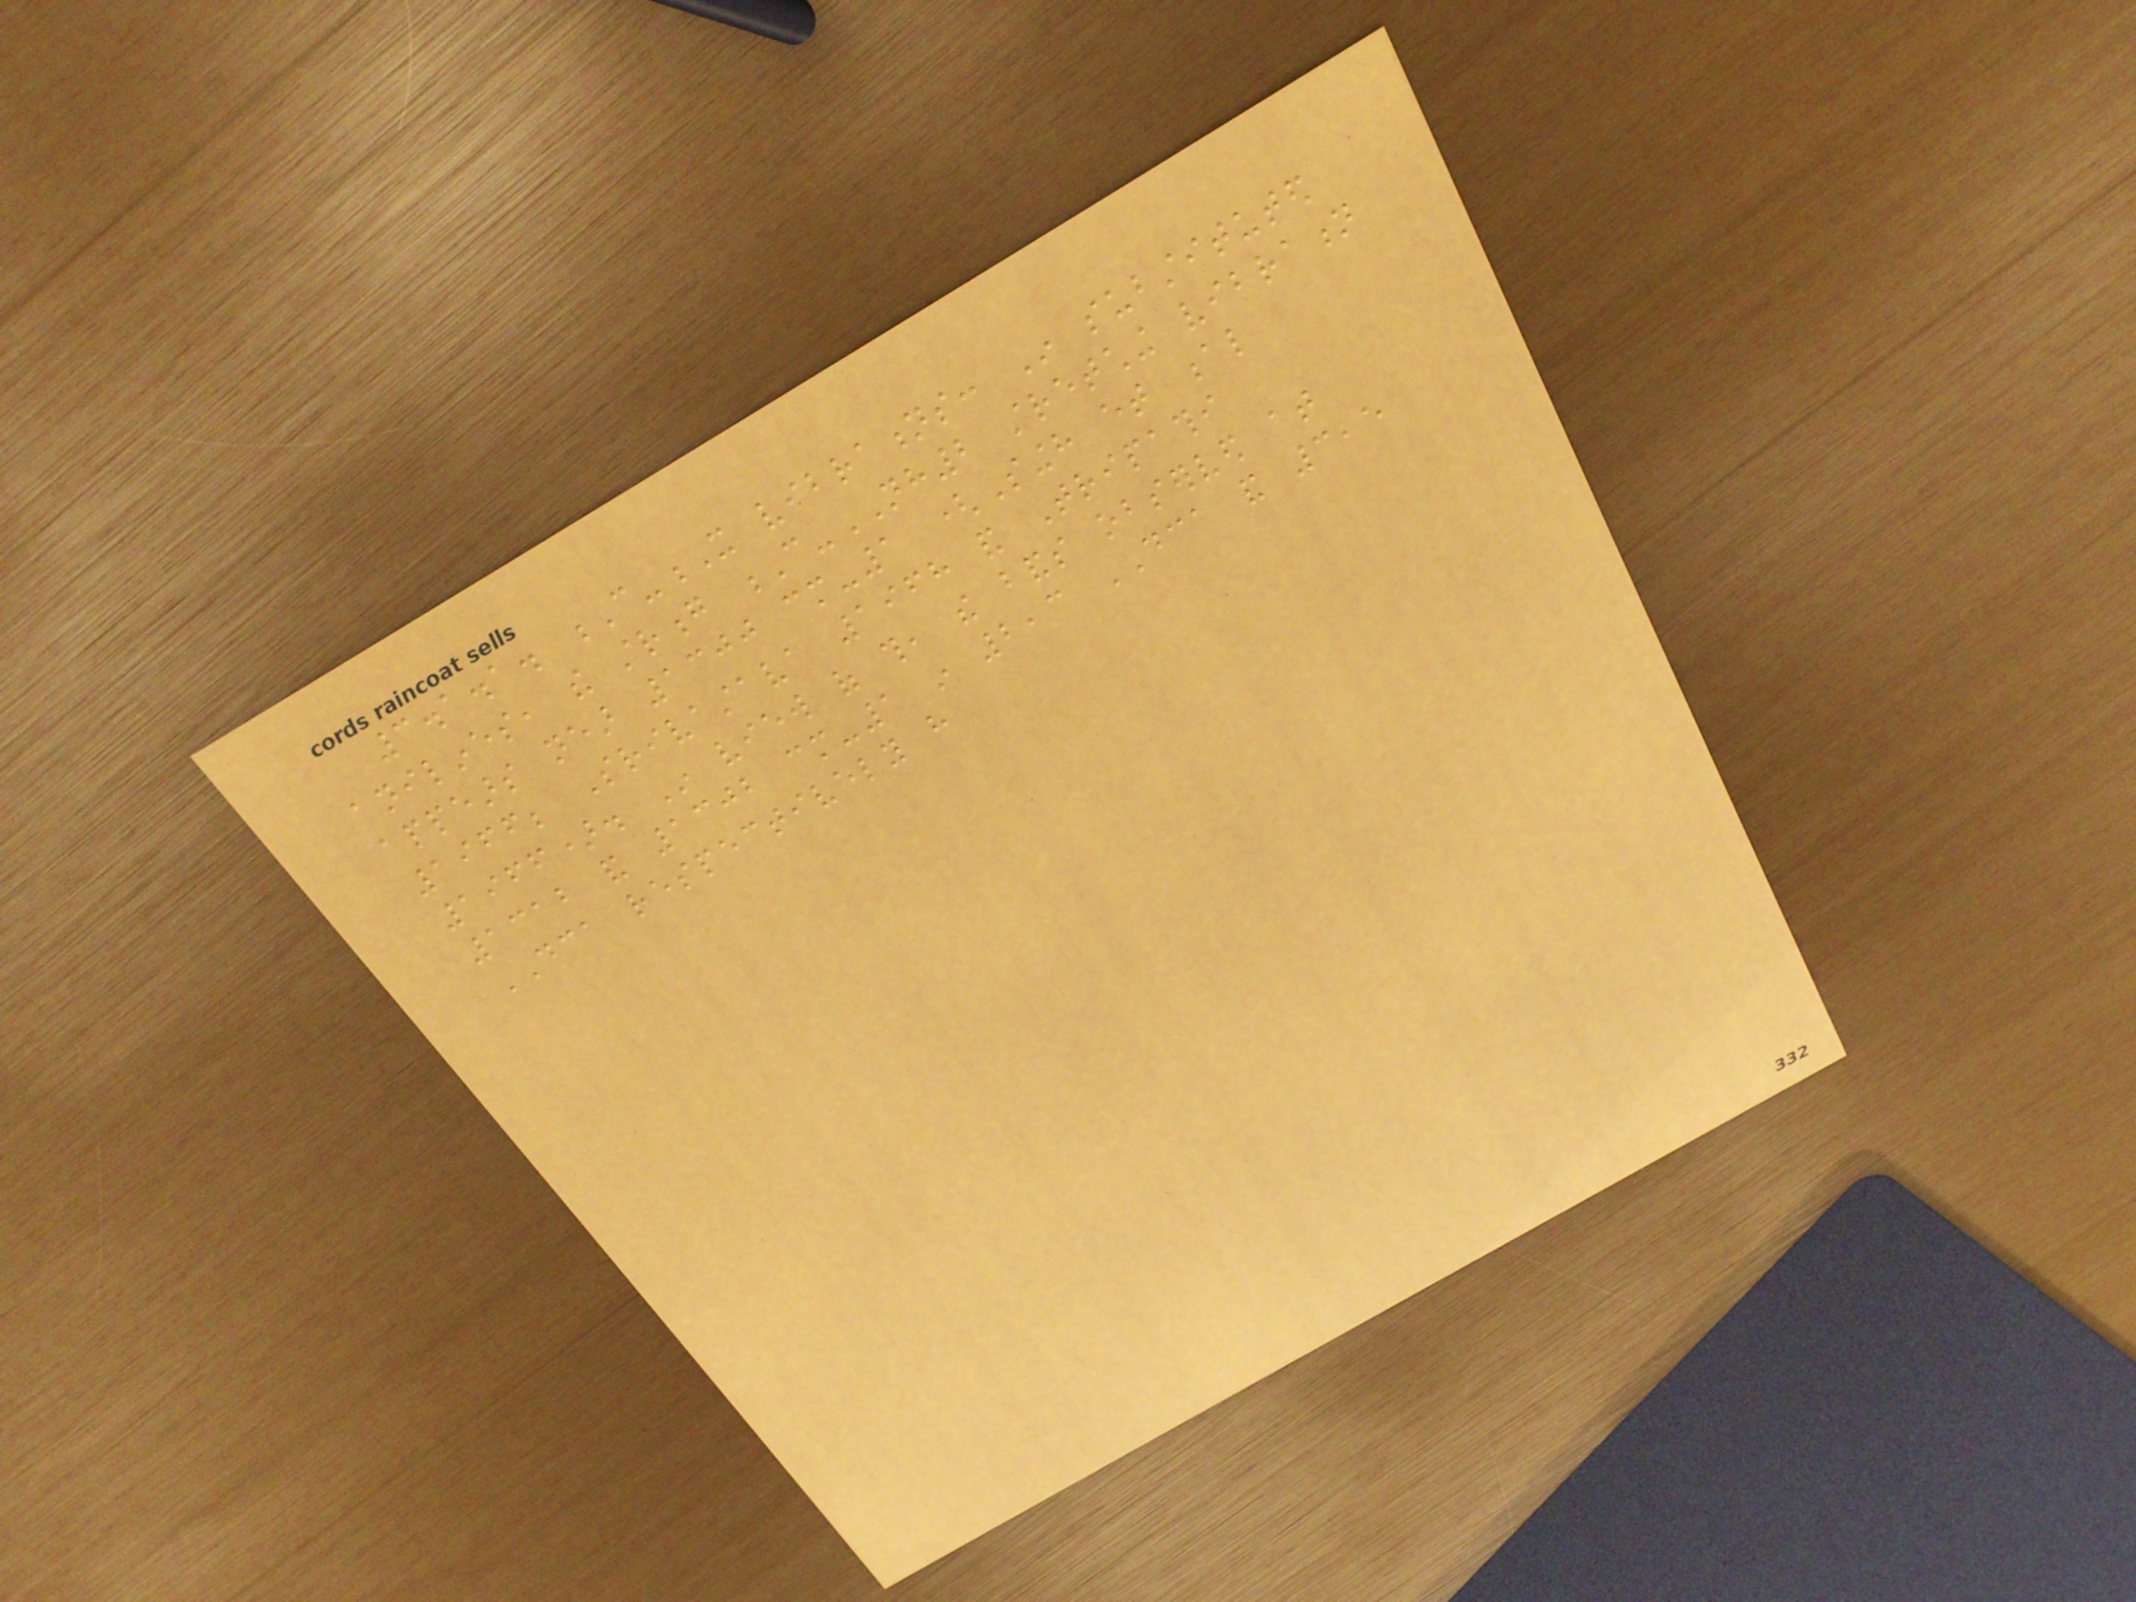3.1.1. C-X vibrations: In substituted
anilines, the strong C-NH2 stretching vibration
appears near 1300 cm-1 (Singh et al
1966; Srivastava 1968 and Tripathi
1966). In view of this, the bands observed at
1312 and 1302 cm-1 in 2,3 DCA and 3,5
DCA respectively have
